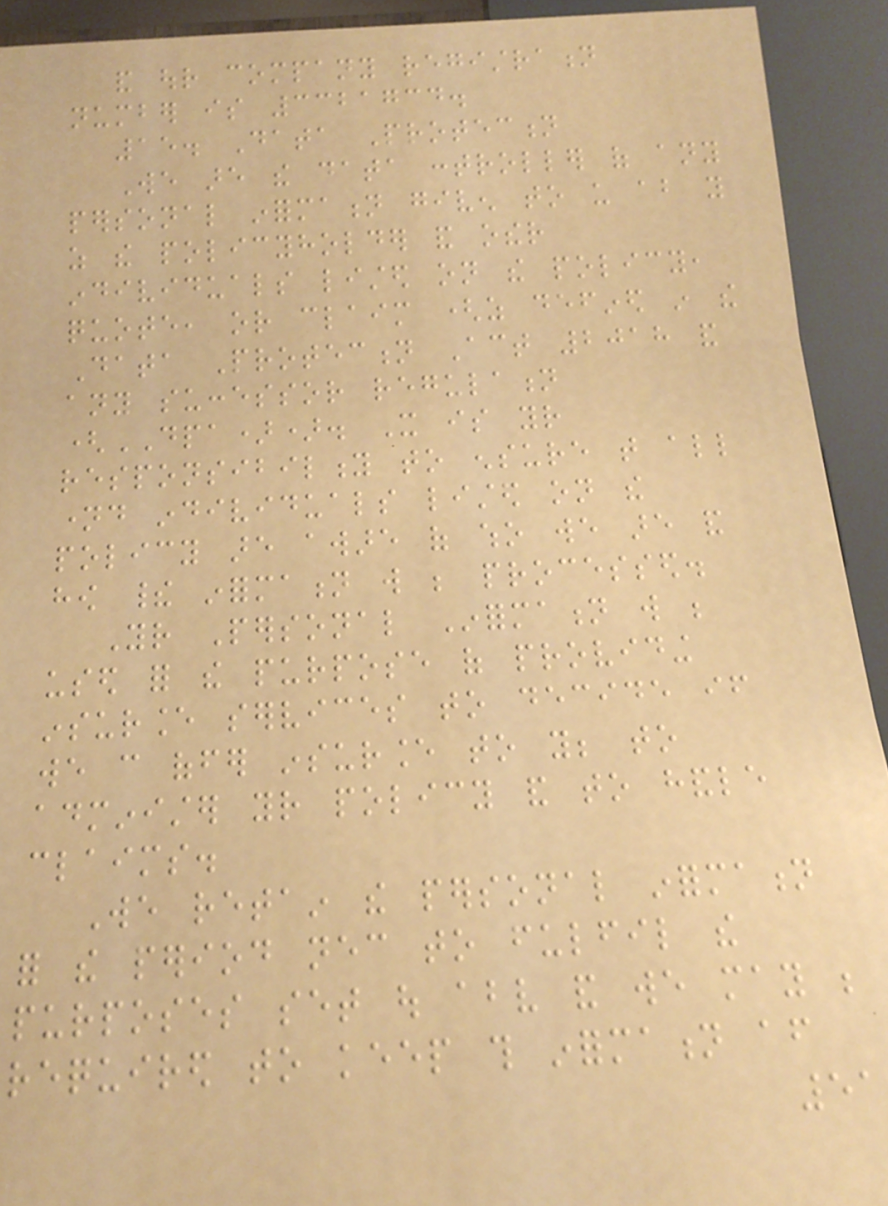and our company registration
number is 3321734.
15. Data Protection
We are the data controller of any
personal information given to us about you
as the policyholder and other
individuals listed on the policy,
quote, or claim (as defined in the
Data Protection Act 2018 and
any successor regulation
(DPA)). It is your
responsibility to ensure that all
named individuals listed on the
policy are aware of who we are and
how their information will be processed.
Your Personal Information will be
used for the purpose of providing
insurance services to decide if
we can offer insurance to you; to
administer your policy and to handle
claims.
We retain the personal information
for the period necessary to fulfil the
purposes set out above and we may be
required to keep this information after
51
